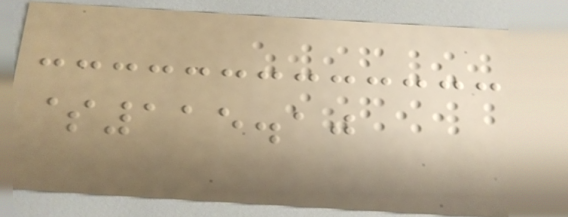$115.10
